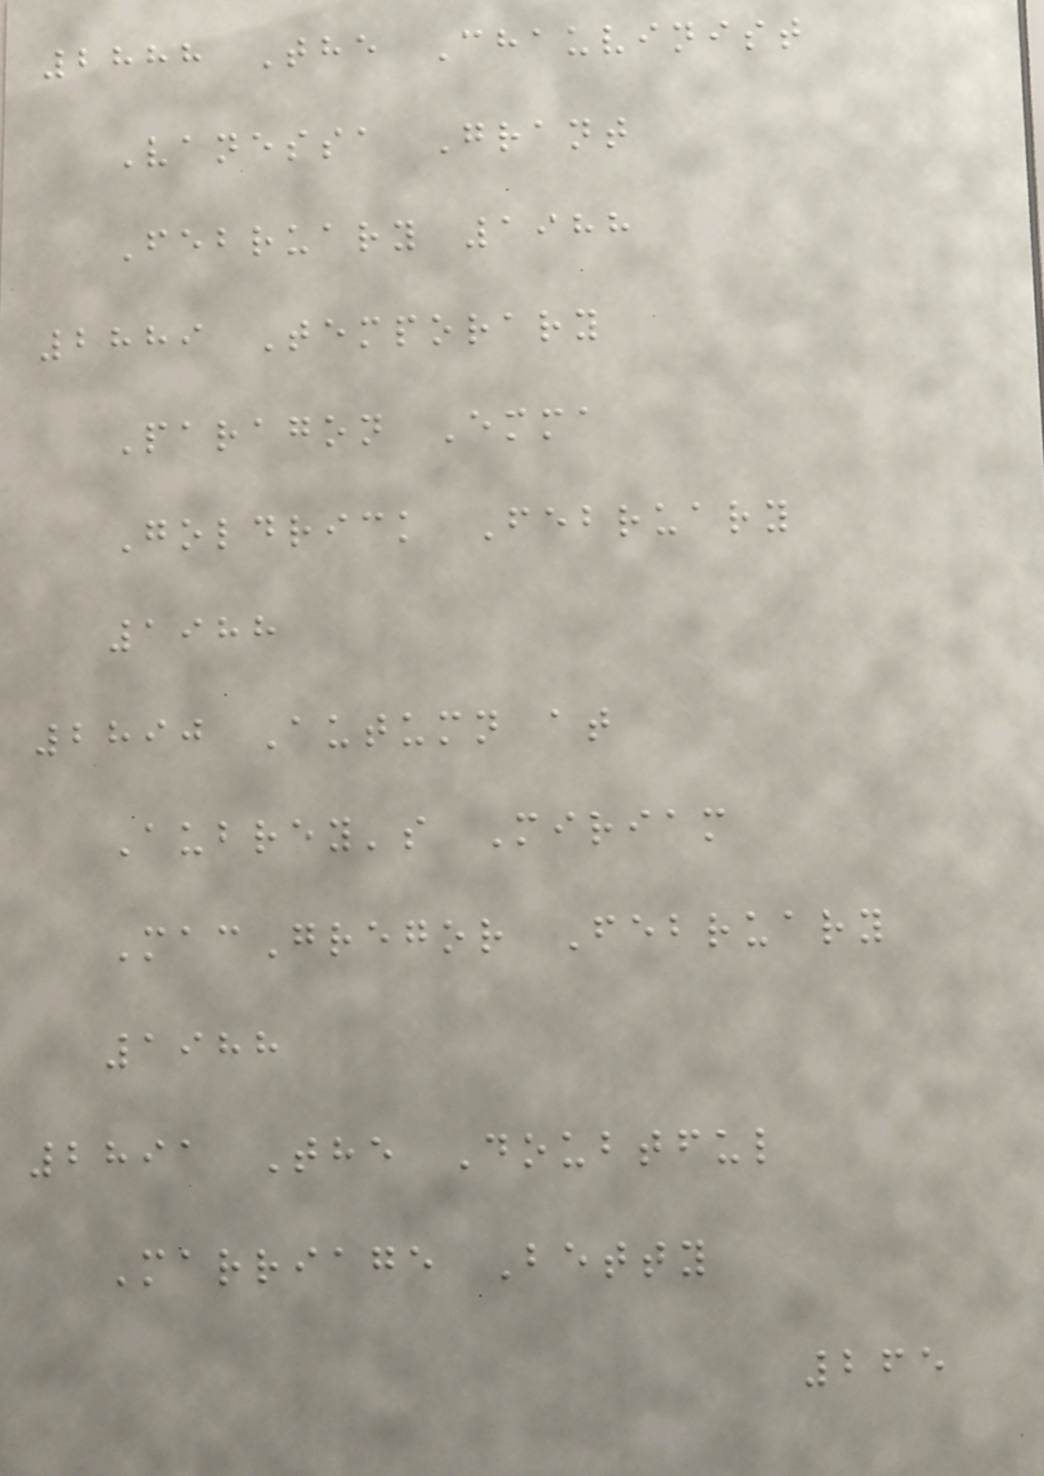2888 The Chauvinist
Vanessa Grant
February 1988
2889 Temporary
Paragon Emma
Goldrick February
1988
2890 Autumn at
Aubrey's Miriam
MacGregor February
1988
2891 The Doubtful
Marriage Betty
265
